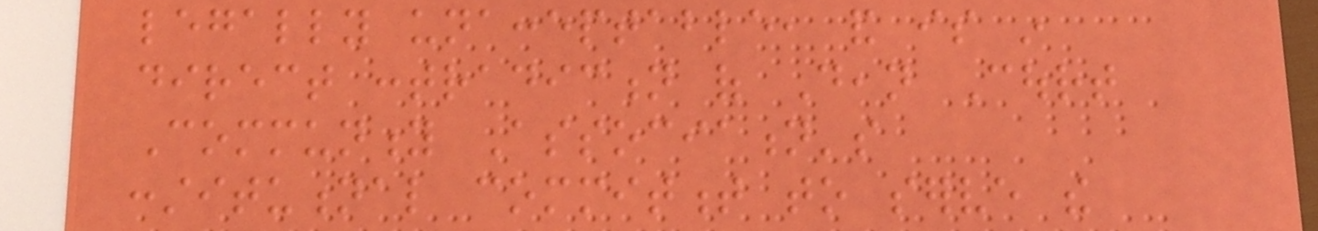legally unacceptable, and is in
direct contradiction of Dean Court
Community Association's
constitutional commitment to serve the
